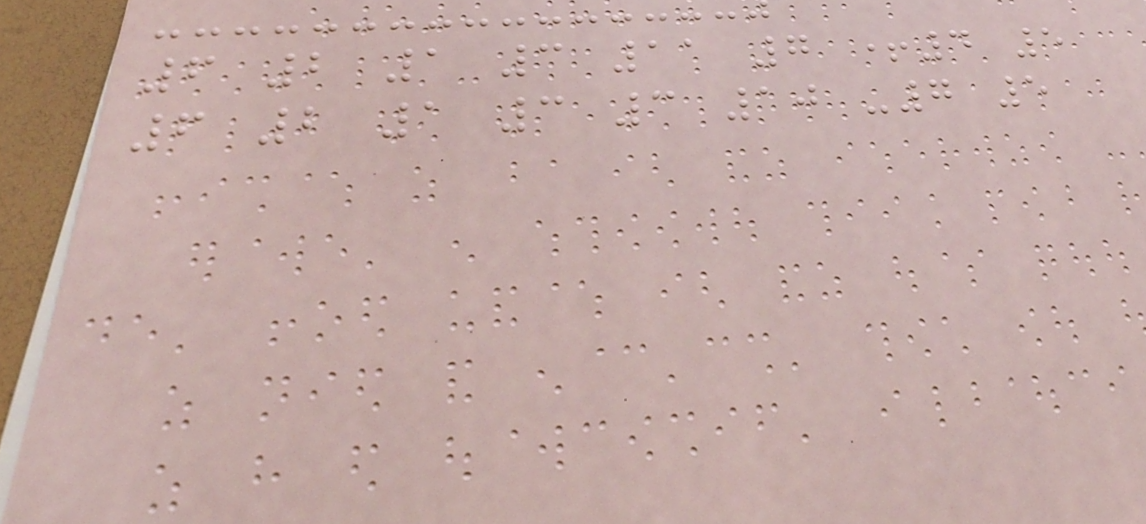6 2 1 3 11 7 +4 5
6 2 1 3 3 10 -7 5
